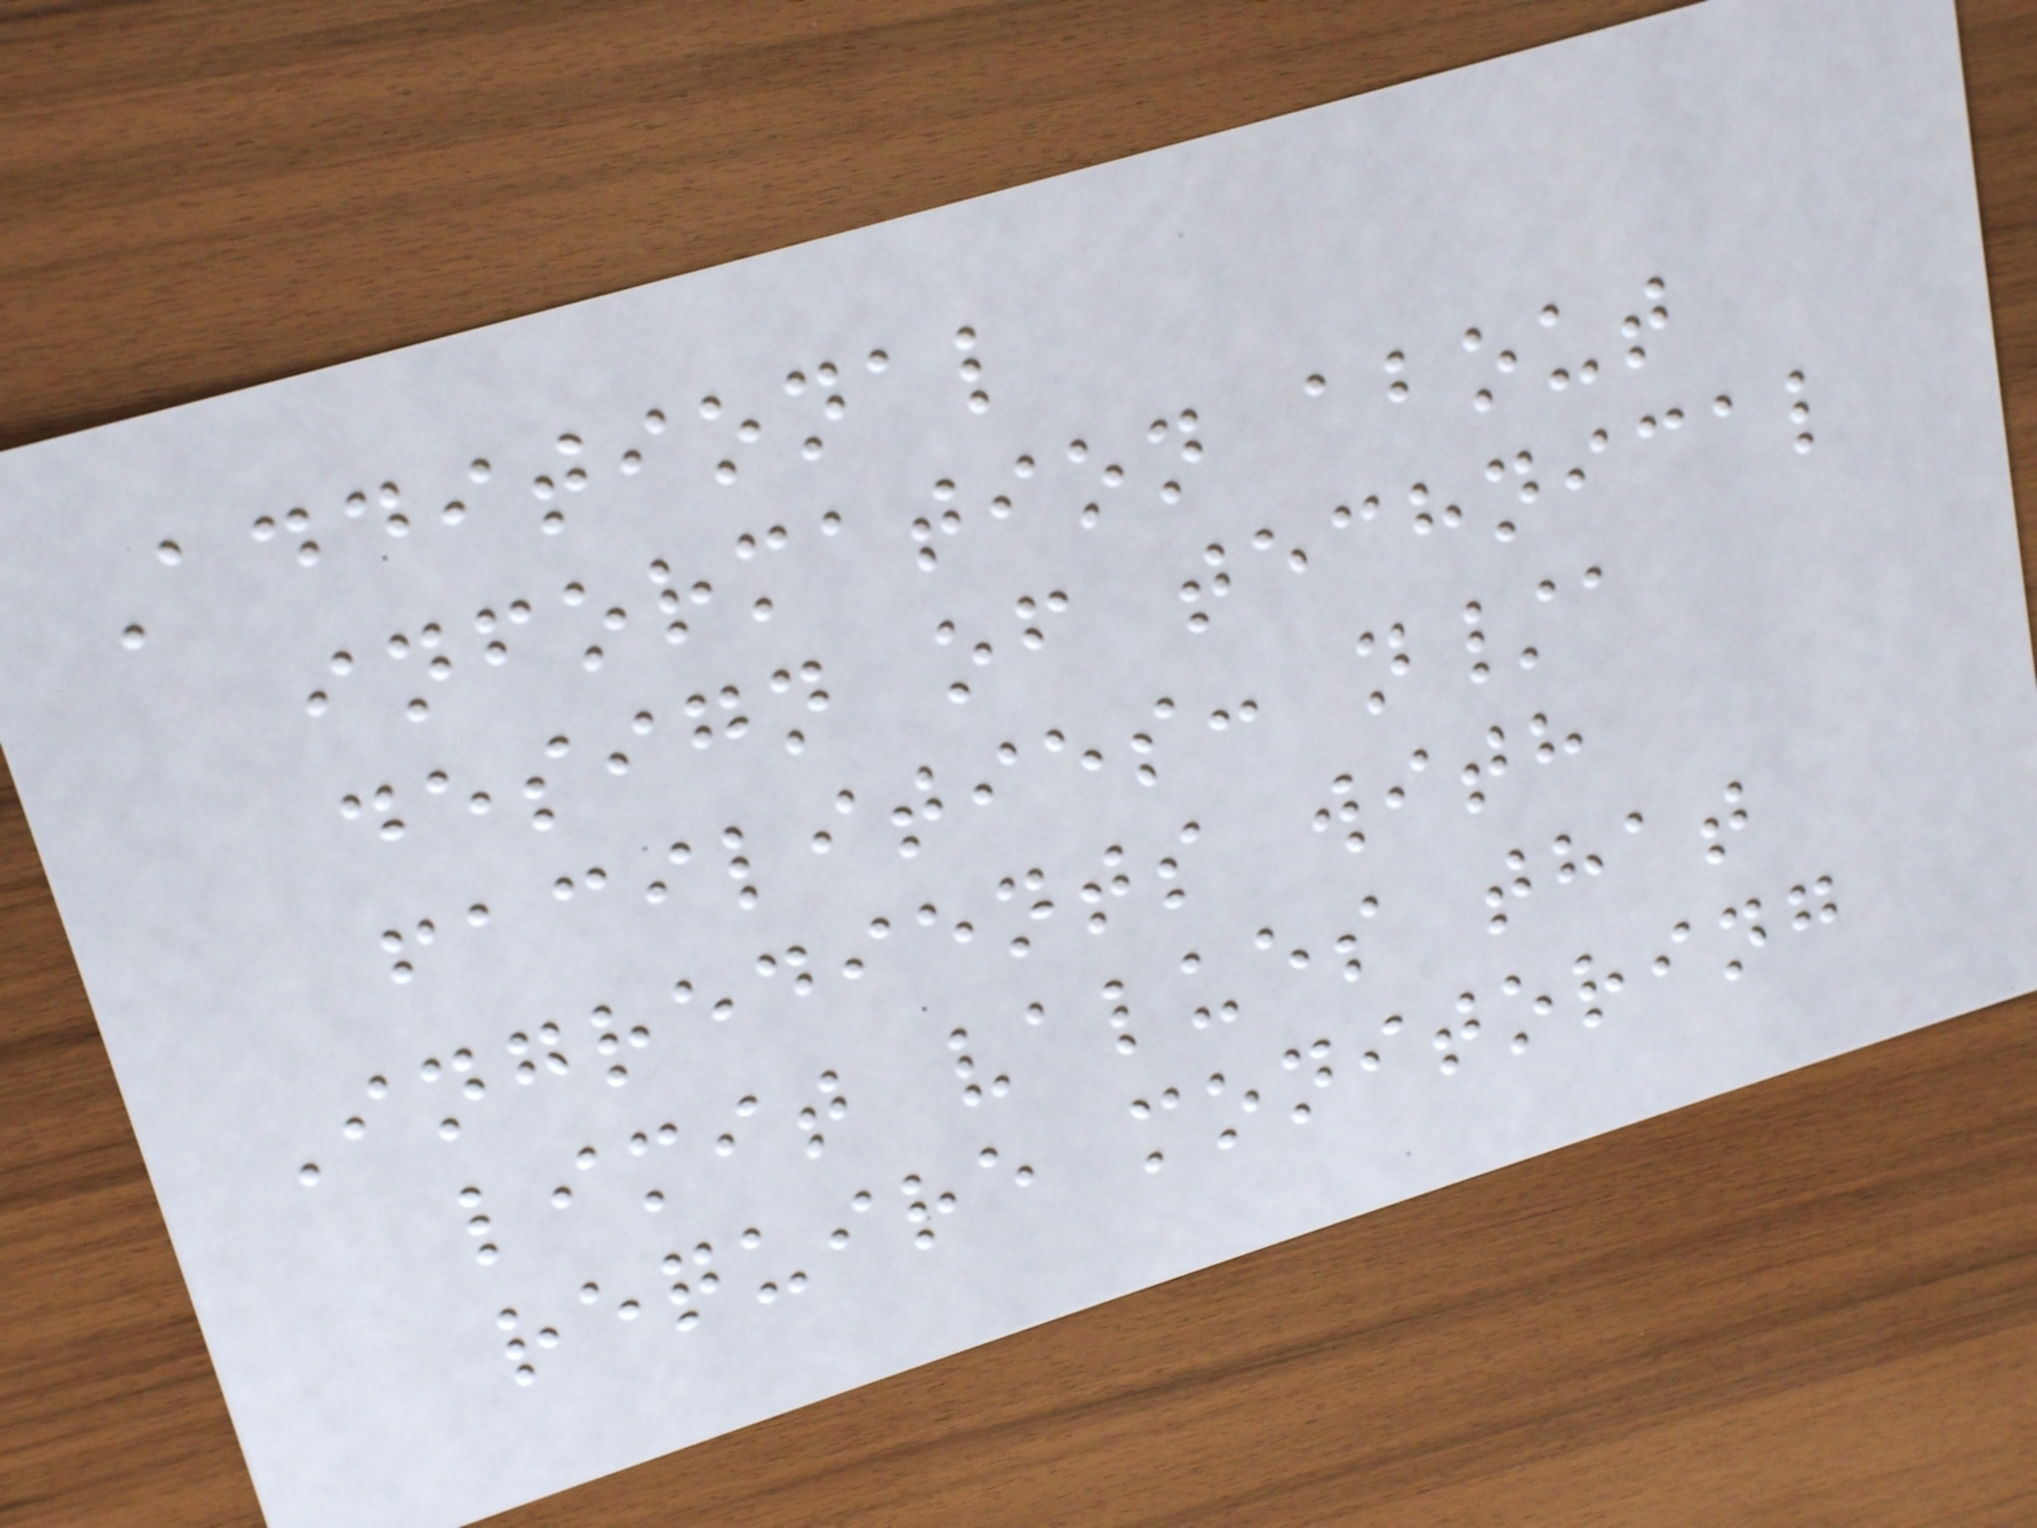Additional
information about
design of technical
facilities: n/a
Ingredients with
limit values that
require monitoring
